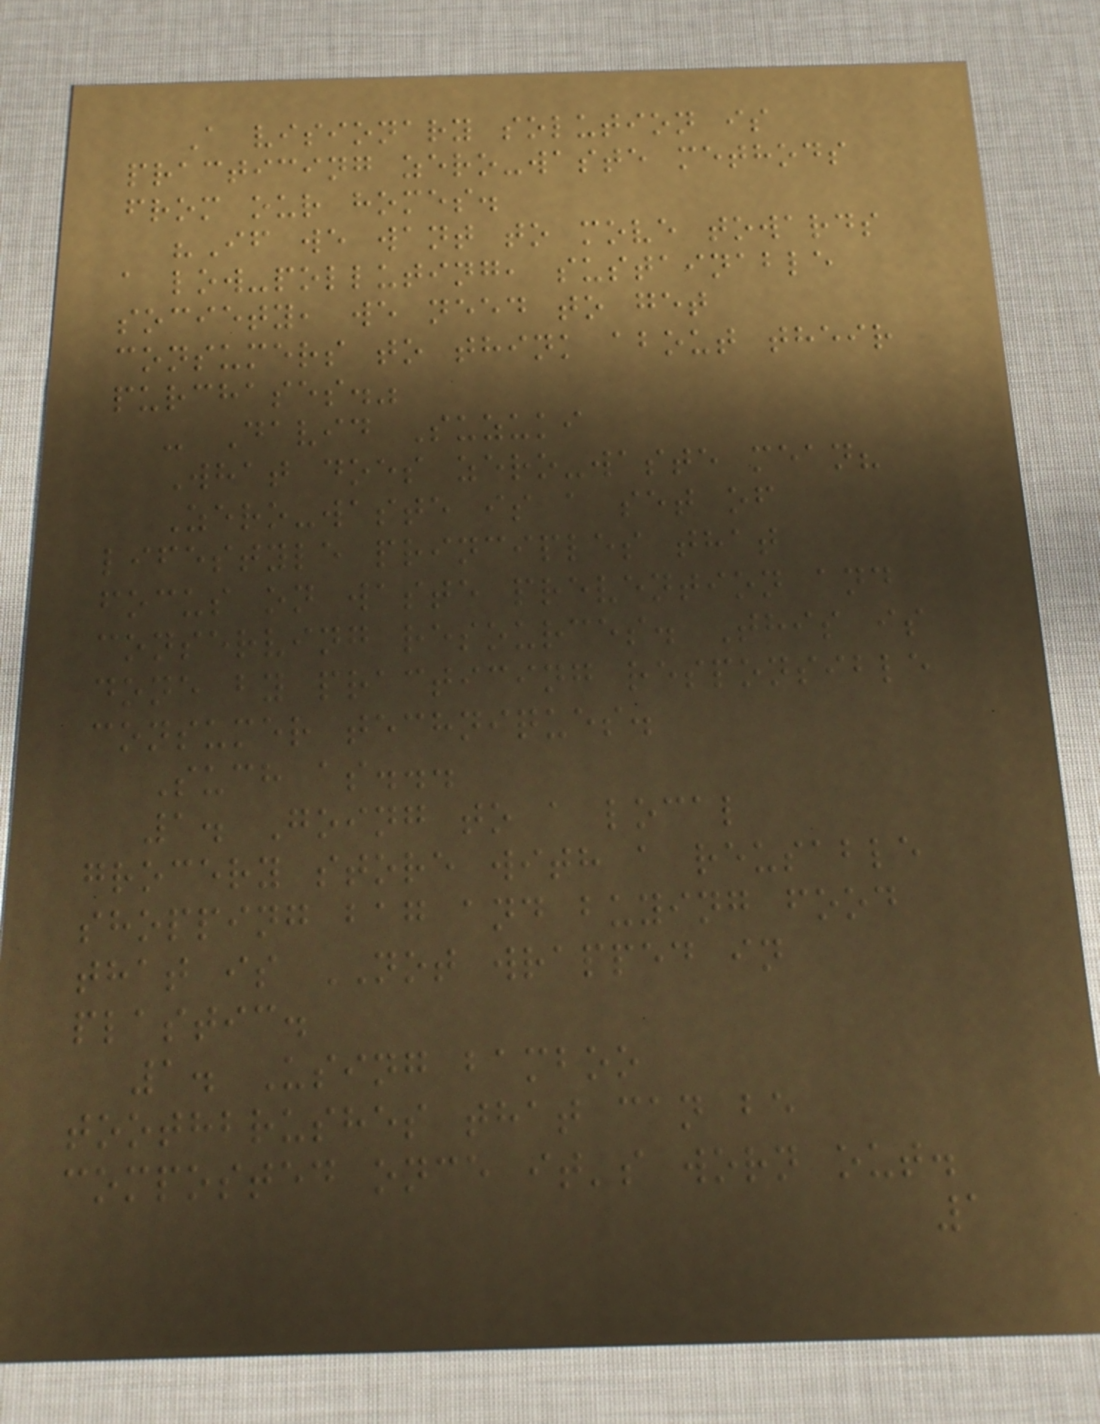A visionary solution is
practicing zero-waste methods
from our homes.
"If we want to move towards
a low-polluting, sustainable
society, we need to get
consumers to think about their
purchases."
- David Suzuki
What does zero-waste mean?
Zero-waste is a set of
lifestyle principles that
focus on waste prevention and
conserving resources. This is
done by practicing responsible
consumer techniques.
Such as...
1. Going to a local
grocery store with a reusable
shopping bag and buying food
that is NOT wrapped in
plastic.
1. Using bamboo
toothbrushes that can be
composted once it's worn out.
1
